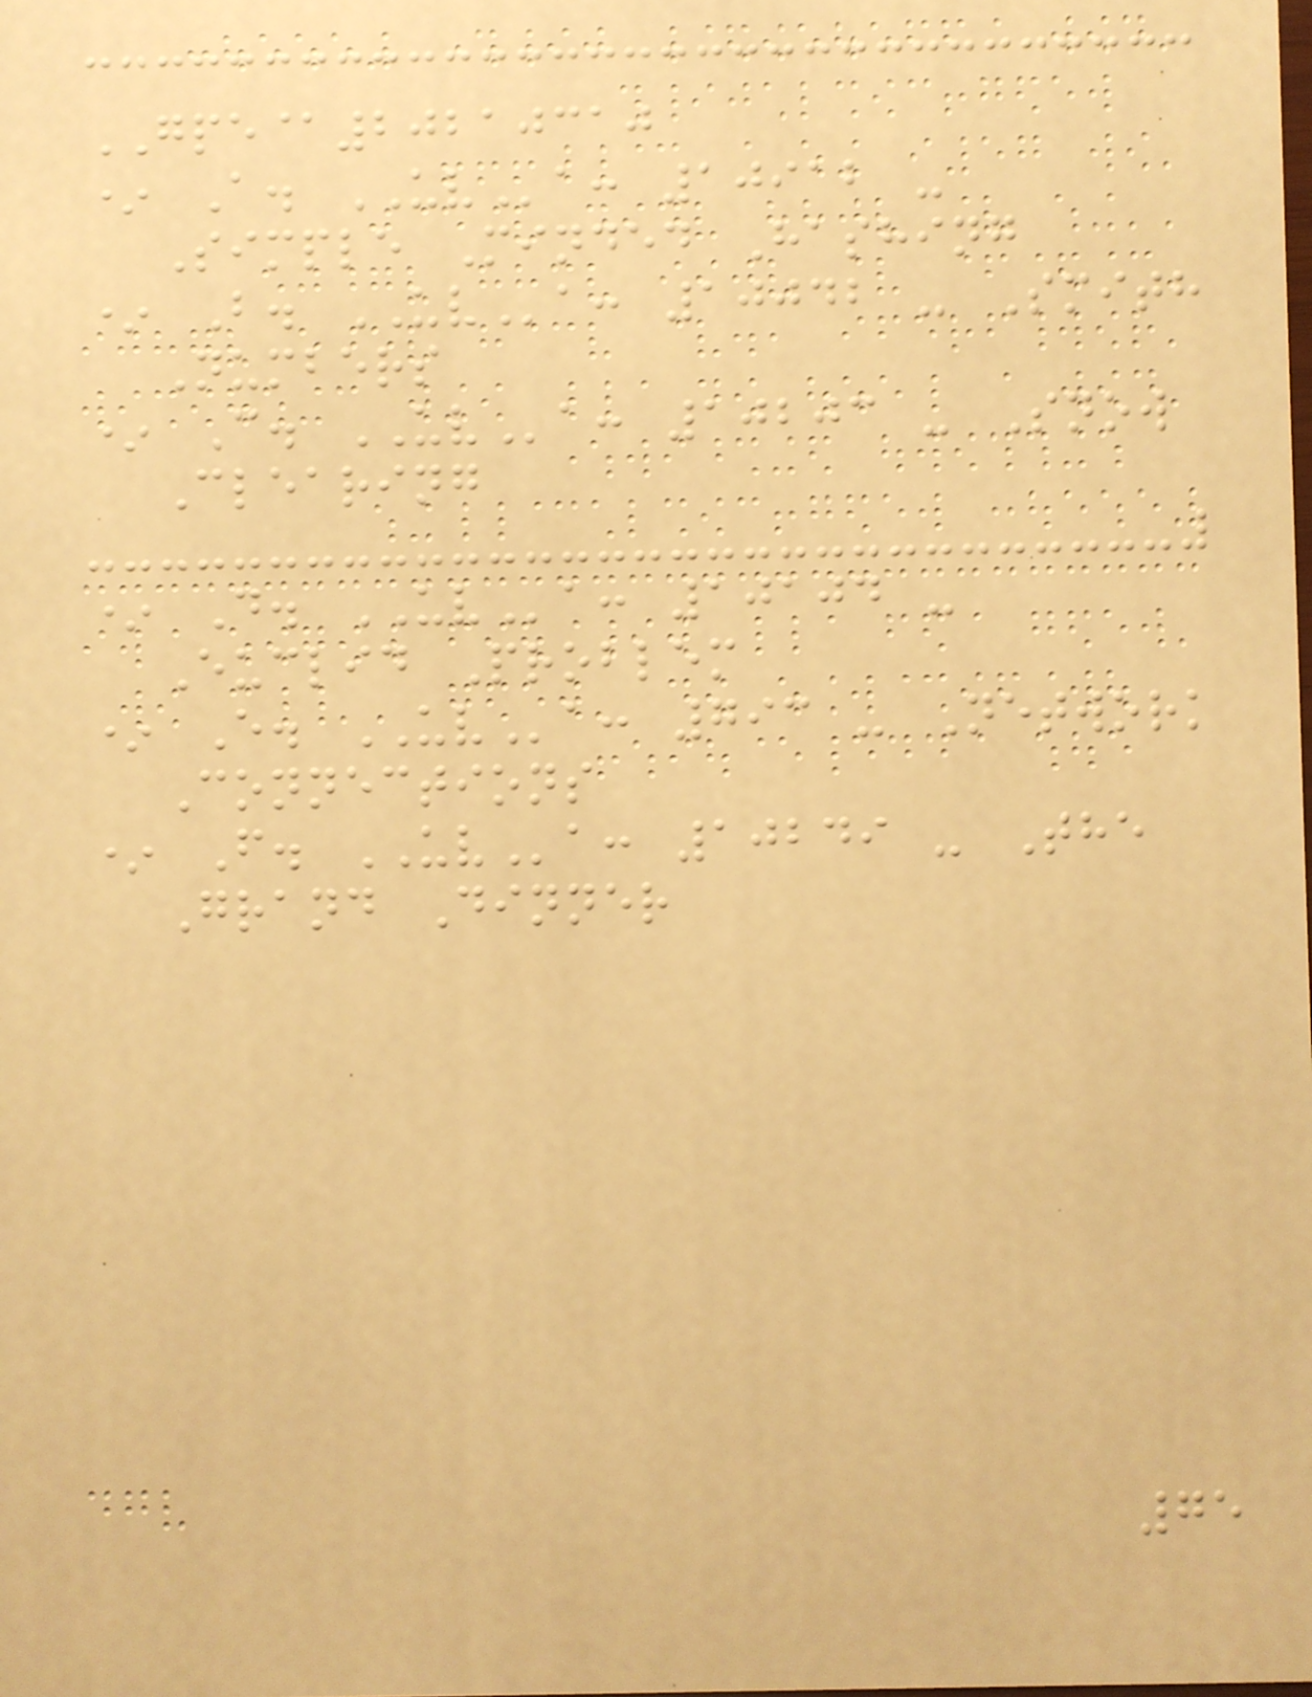GPE@20210310
* A. UVa: 10912 -
Simple Minded Hashing
* B. UVa: 10042 - Smith
Numbers
* C. UVa: 10203 - Snow
Clearing
* D. UVa: 10104 -
Euclid Problem
* E. UVa: 793 - Network
Connections
* F. UVa: 10249 - The
Grand Dinner
75
